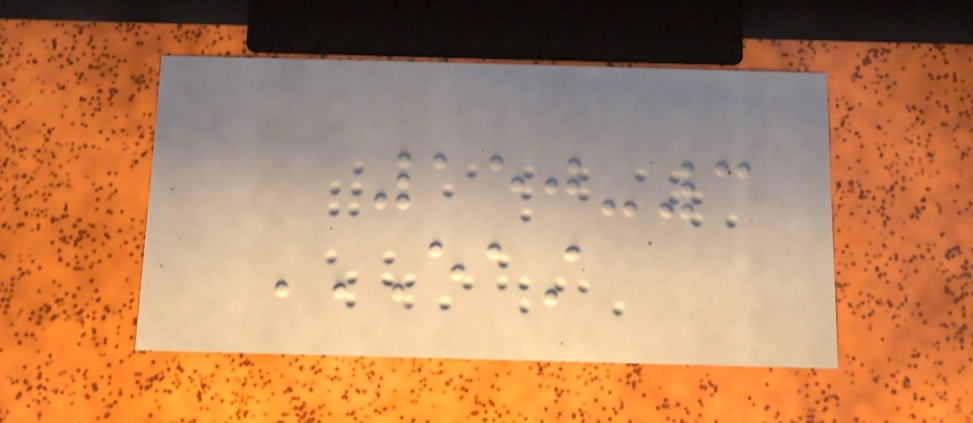150-3
EAST
